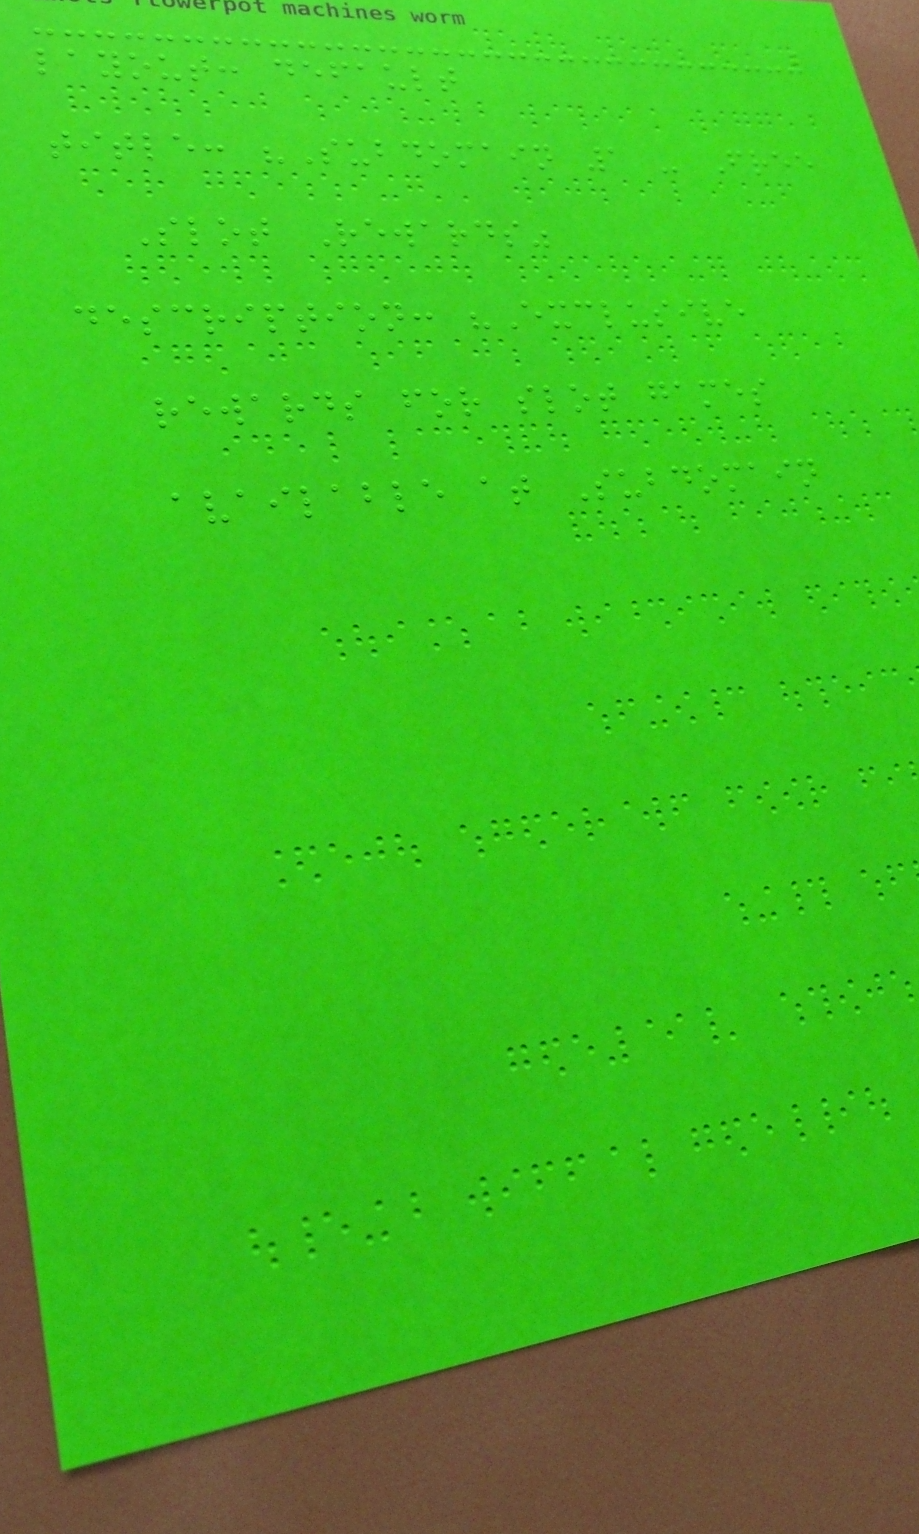layout: default
title: "Subdomain 1 - Free
Slot Rewards"
description: "Exclusive
rewards for slot games
available at Subdomain
